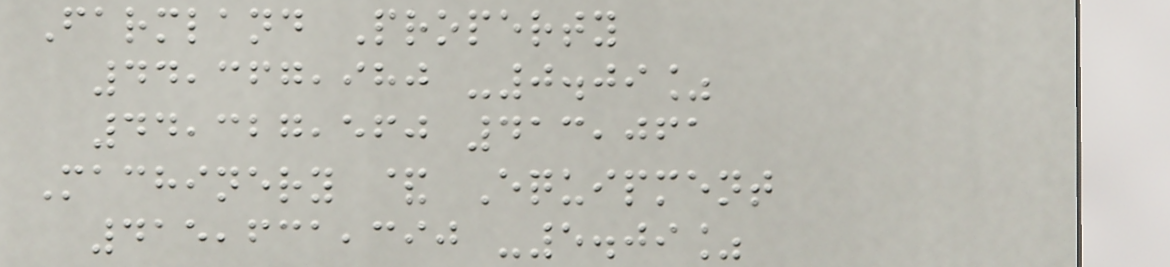Farmland Property
44,367,980 -0.09%
44,327,560 413,061
Machinery & Equipment
415,631,390 -5.09%
